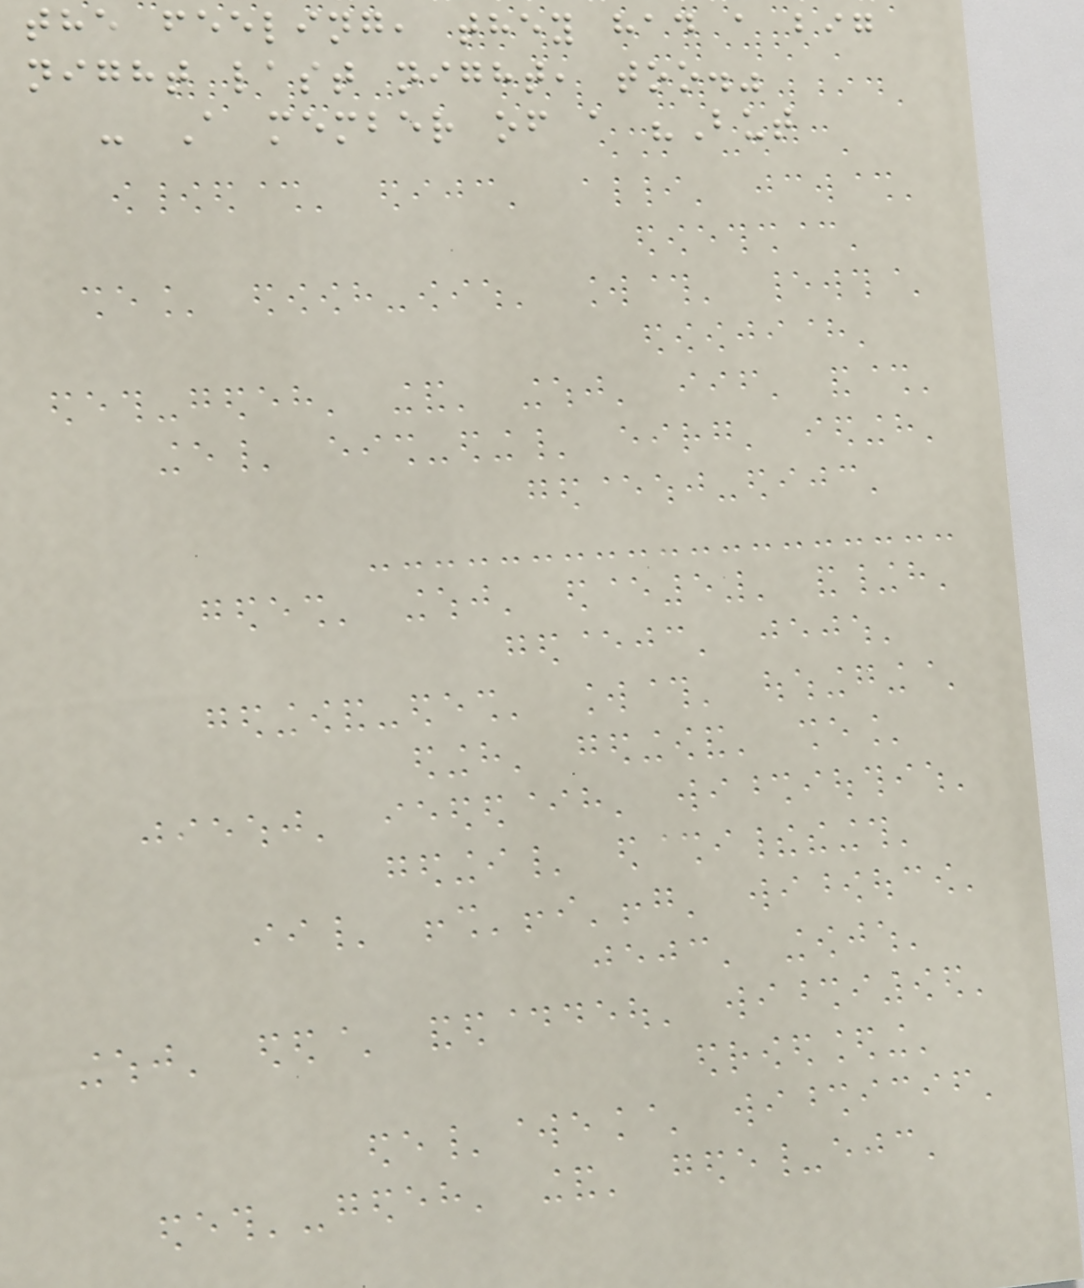the feeling, they had a big
night last night, too."
- A member of a "But
